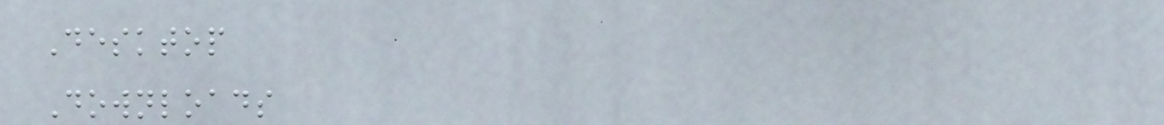Desktop
Downloads
